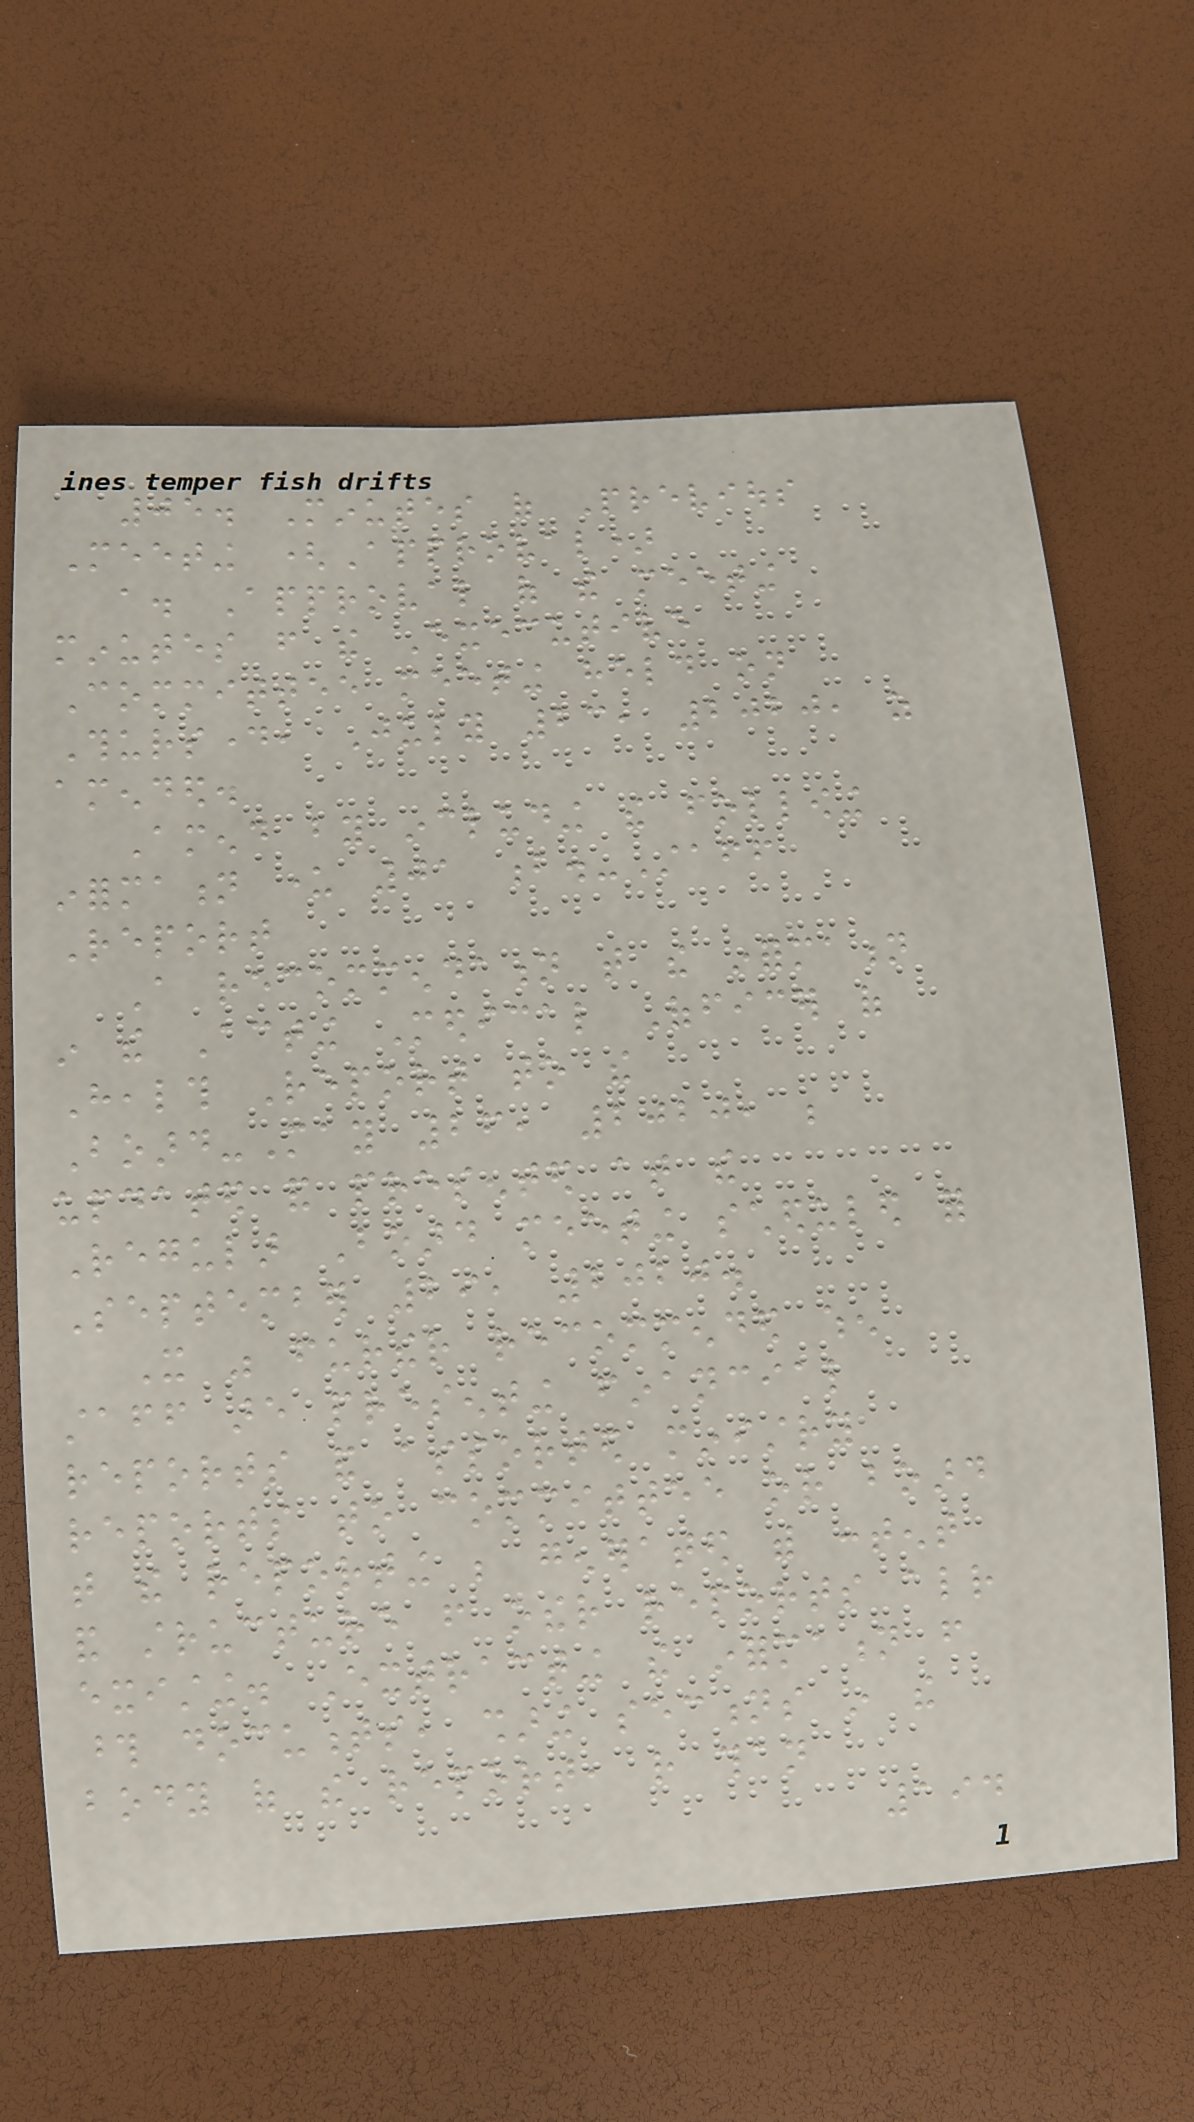05. Minutes of Previous
Meeting (Approval)
a. Approval of the meeting
minutes from the Executive
Committee meeting held on
Thursday, July 23, 2020, as
amended.
Amend by including the following
information under 01 b.-Staff
Report
A recommendation that the information
in the Acting Medical Officer of
Health Report to the
Board-May 26, 2020, be
updated and presented at the
Regular Board meeting scheduled for
September 29, 2020.
It was further recommended when
staff are presenting financial
reports and assorted ministry
reports to committee or board
that the reporting be generated with content
and structure from other reports already
existing. Extracting the information from
those documents, sharing sections in the
body of the report, rather than
194
